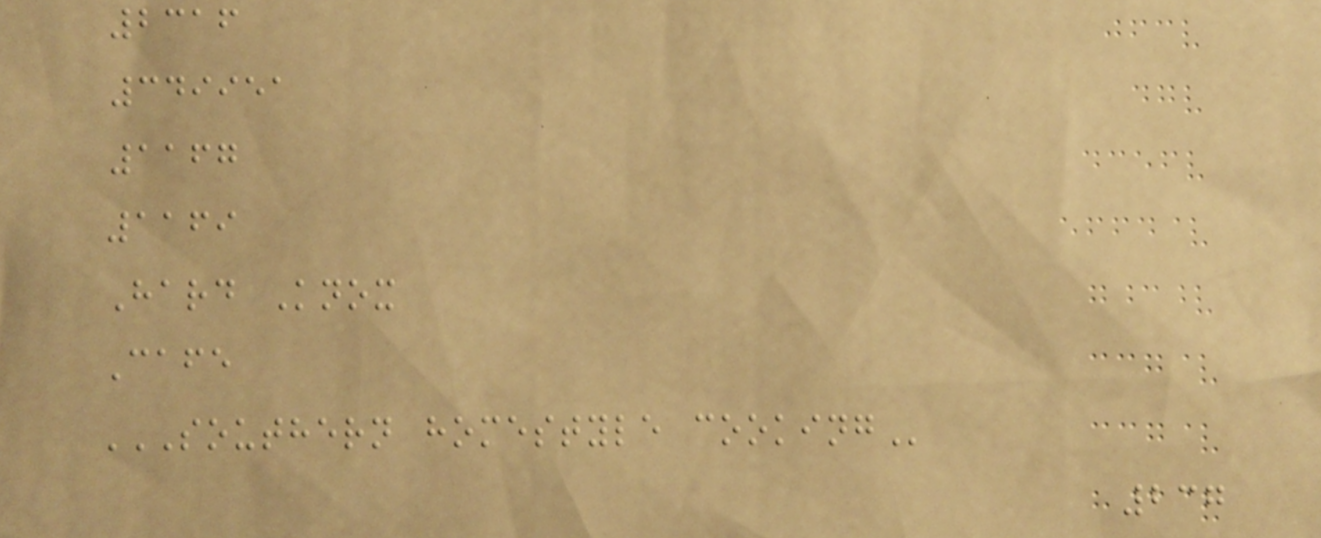2316
349951
1167
1169
Hard Knox
Cafe
SOUTHERN HOMESTYLE COOKING
237
